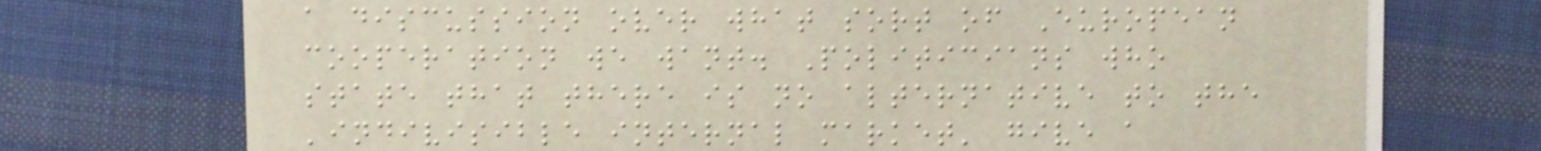a discussion over what sort of European
cooperation we want. Politicians who
state that there is no alternative to the
'indivisible internal market' give a
